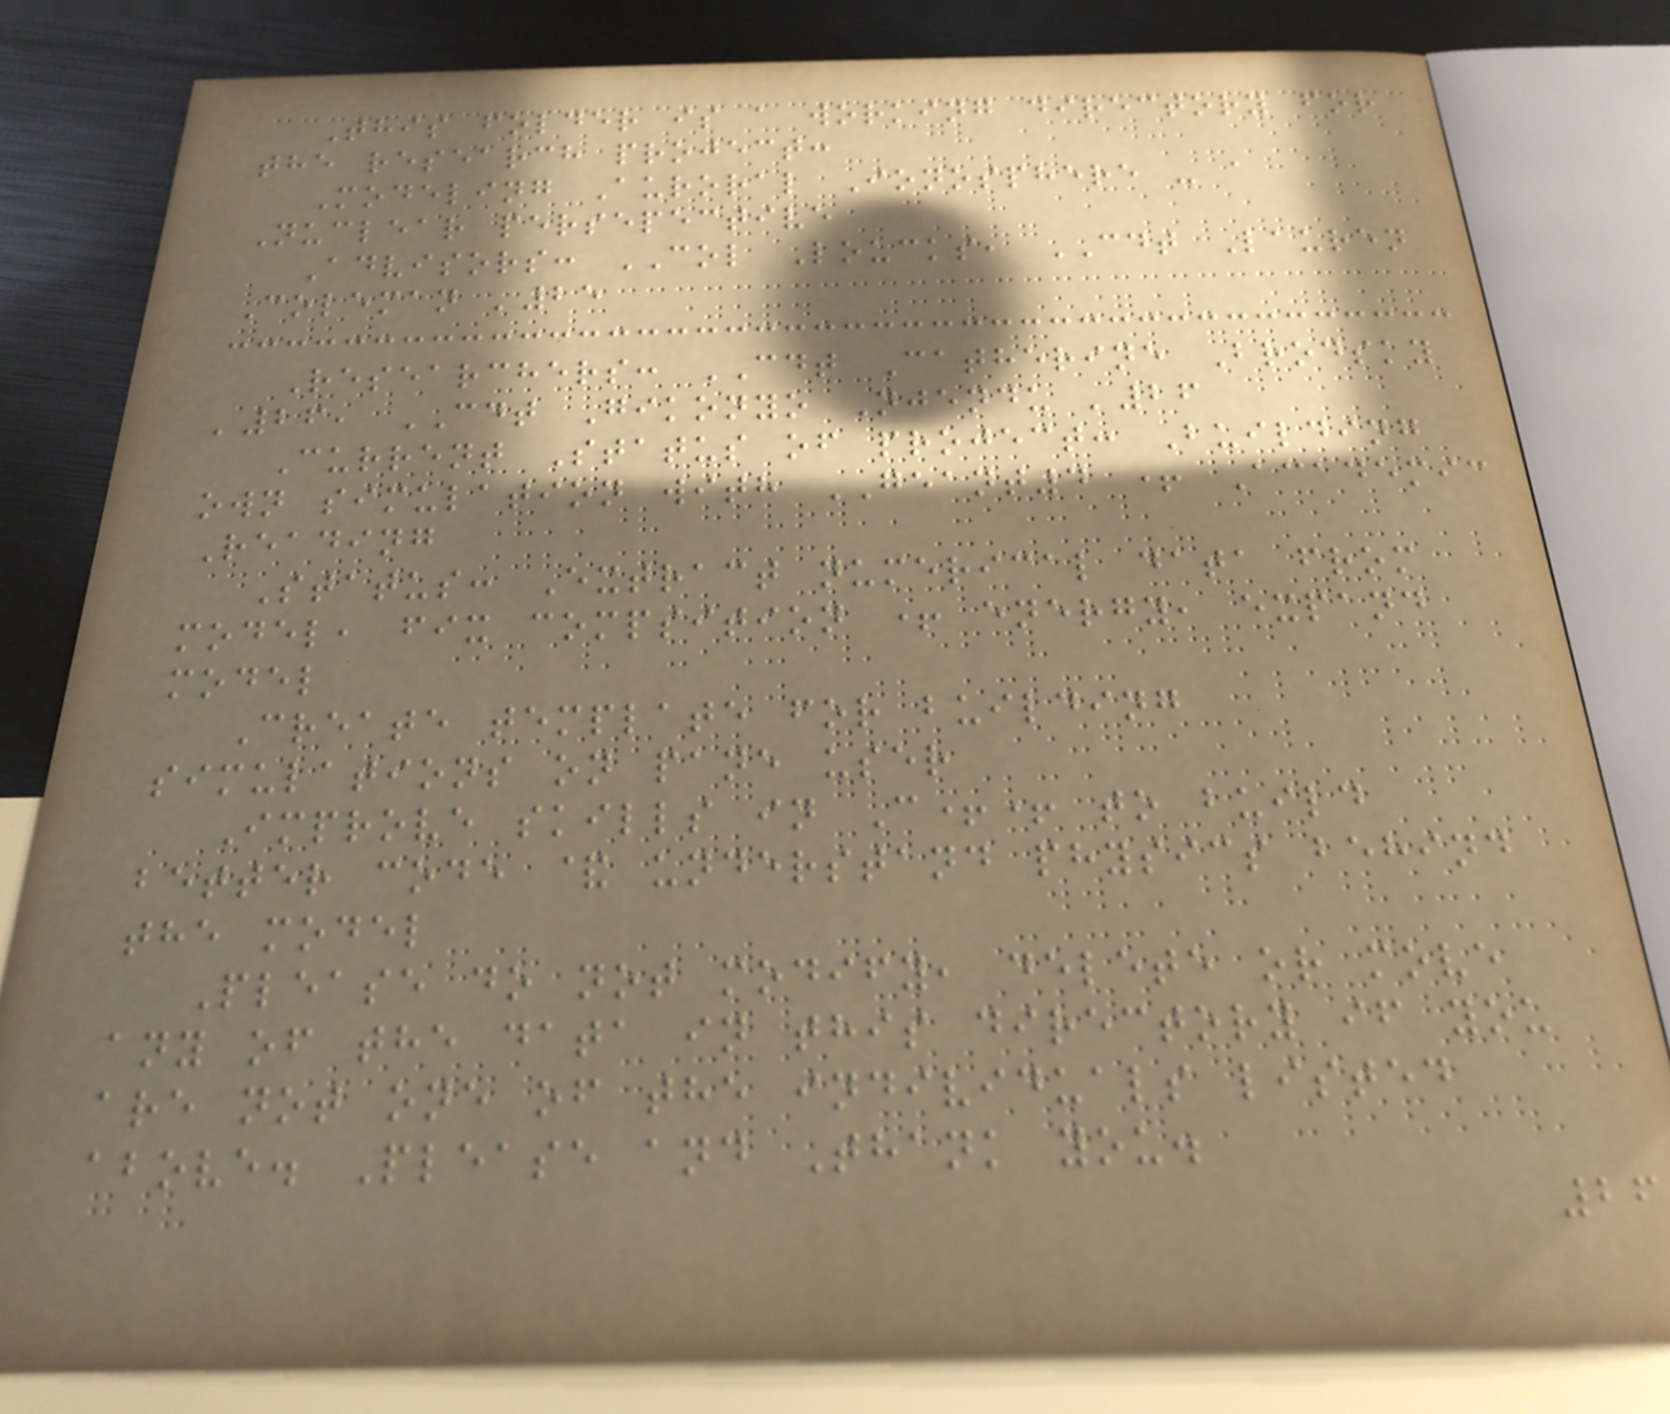This folder is a working directory for
the research project:
Modeling Auroral Ionosphere - a
Nuclear persepective
Advisors: COL Loucks, CDT Lauren
Coleman '25
Researchers: CDT Catherine Brodsky
'26, CDT Gikonyo Njendu '26
Current Status of project: Building
own simulation with GEANT4 + Academic
Reading
Status: Extract numerical data from
model, fix compsition + energy, expand
model
Create template for building
simulations on pane user
Improve skills in C++ to build
better code & understand physics behind
the model
Please do not modify, delete or move
any of the data in this directory if you
are not one of the individuals listed
above. Please and Thank you.
26
